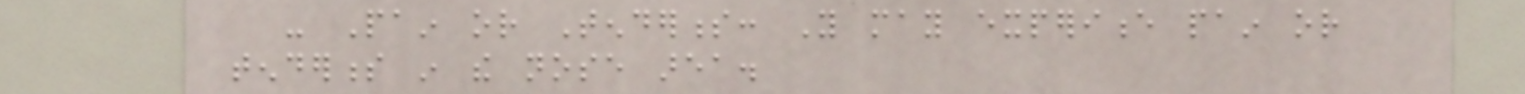- Pain or Tenderness: You may experience pain or
tenderness in the nose area.
